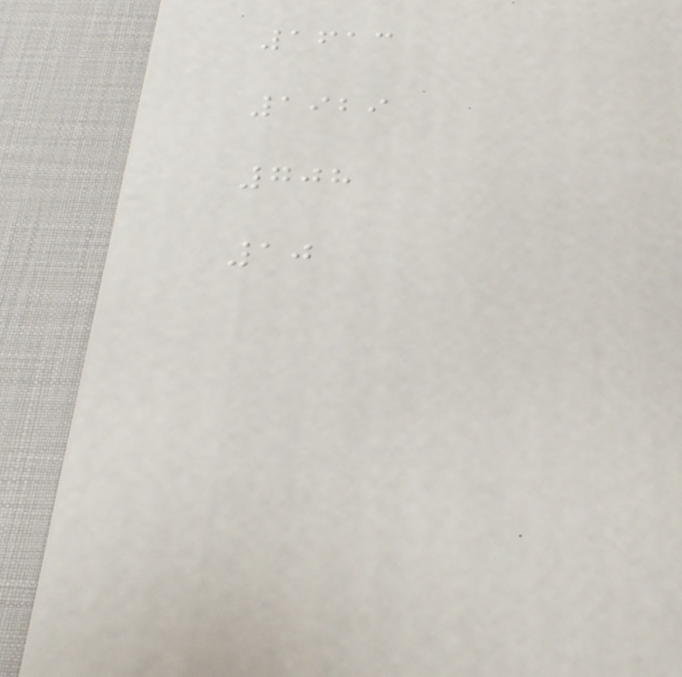1613
1929
708
10
